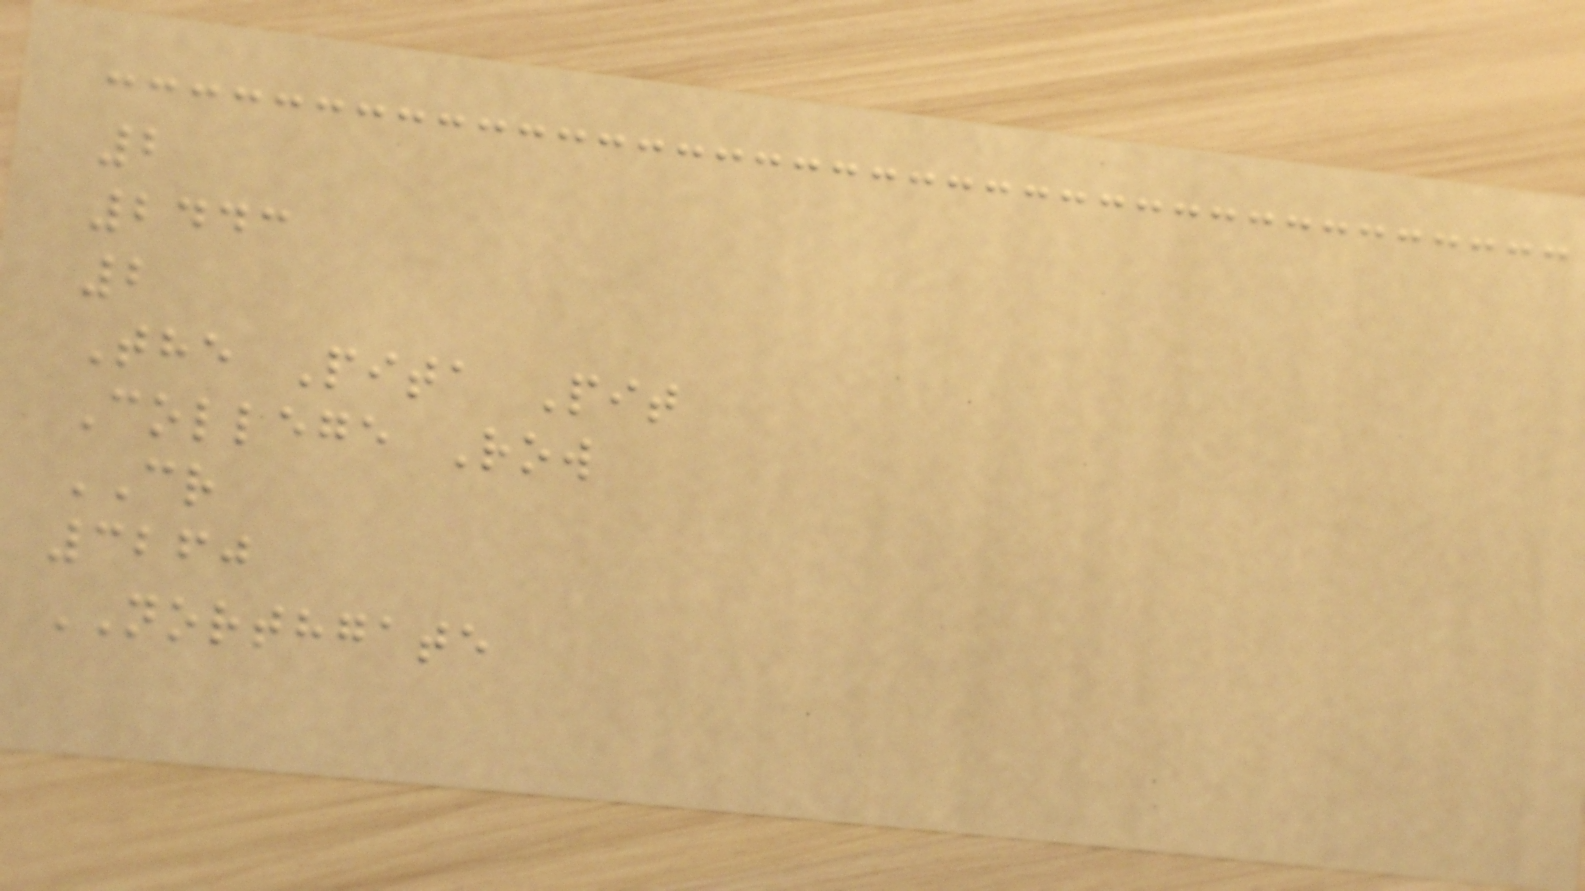2
2443
2
The Pita Pit
College Row
CR
3260
NORTHGATE
